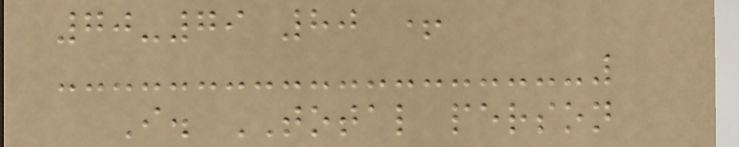70-79 80 +
I. TOTAL person
